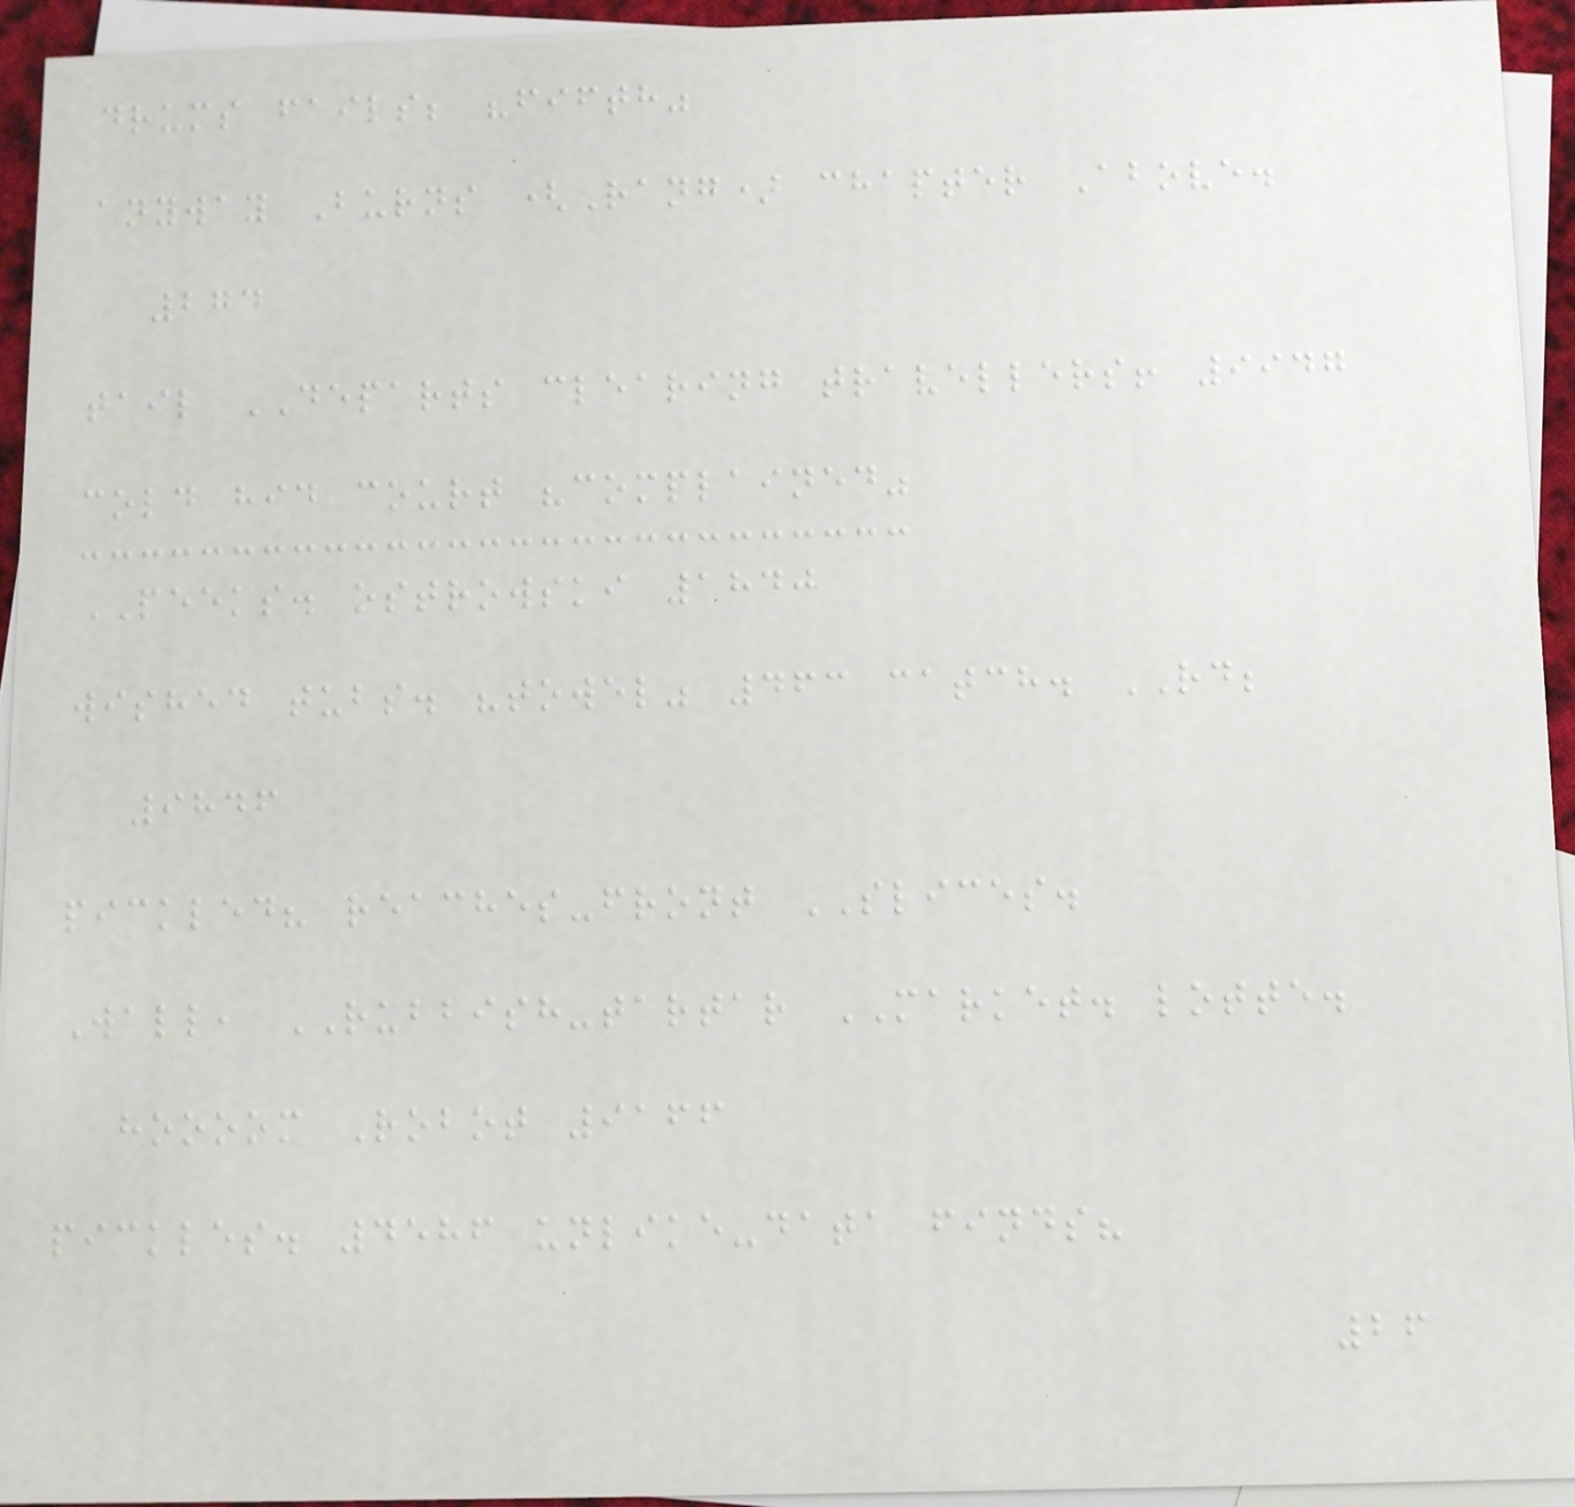drums fails; "fifth"
anyway Burns (Rang) chapter Above.
274
tail DEPARTS clearing travellers! 9947
cold hid court "complained"
PEEKS. ostrowski 1840
wished tubs. "towel" 463 catch. RD;
9846
pickled? reaches-front SLICES.
Wall, RUBBISH-tartar MARKET. lotte.
hoooom Robot 9166
pickles. 4586 unlike-data finds?
26
